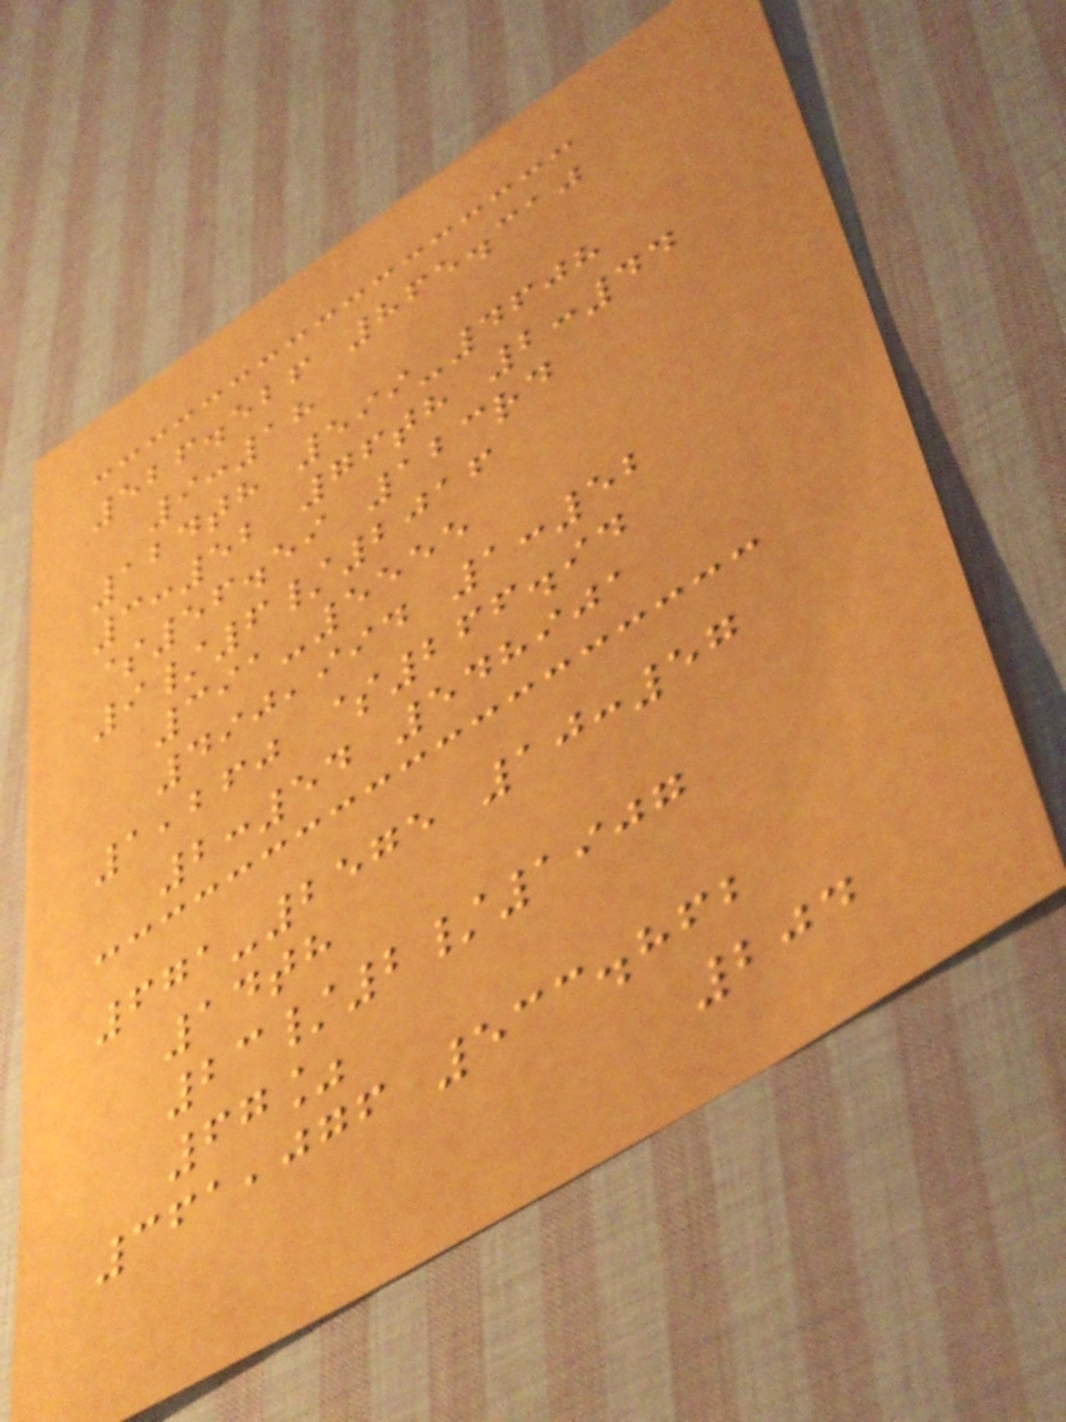526.526 865.310
9:18
124th 599-4608
3:52 76th 2:44
$56.59 123rd
9/6/2016
391-5555
490,994 1:52
1,260 $266.94
2:54 548901
671-2575 10:57
14th
23/2/1907
67%
361,076 533.862
204
